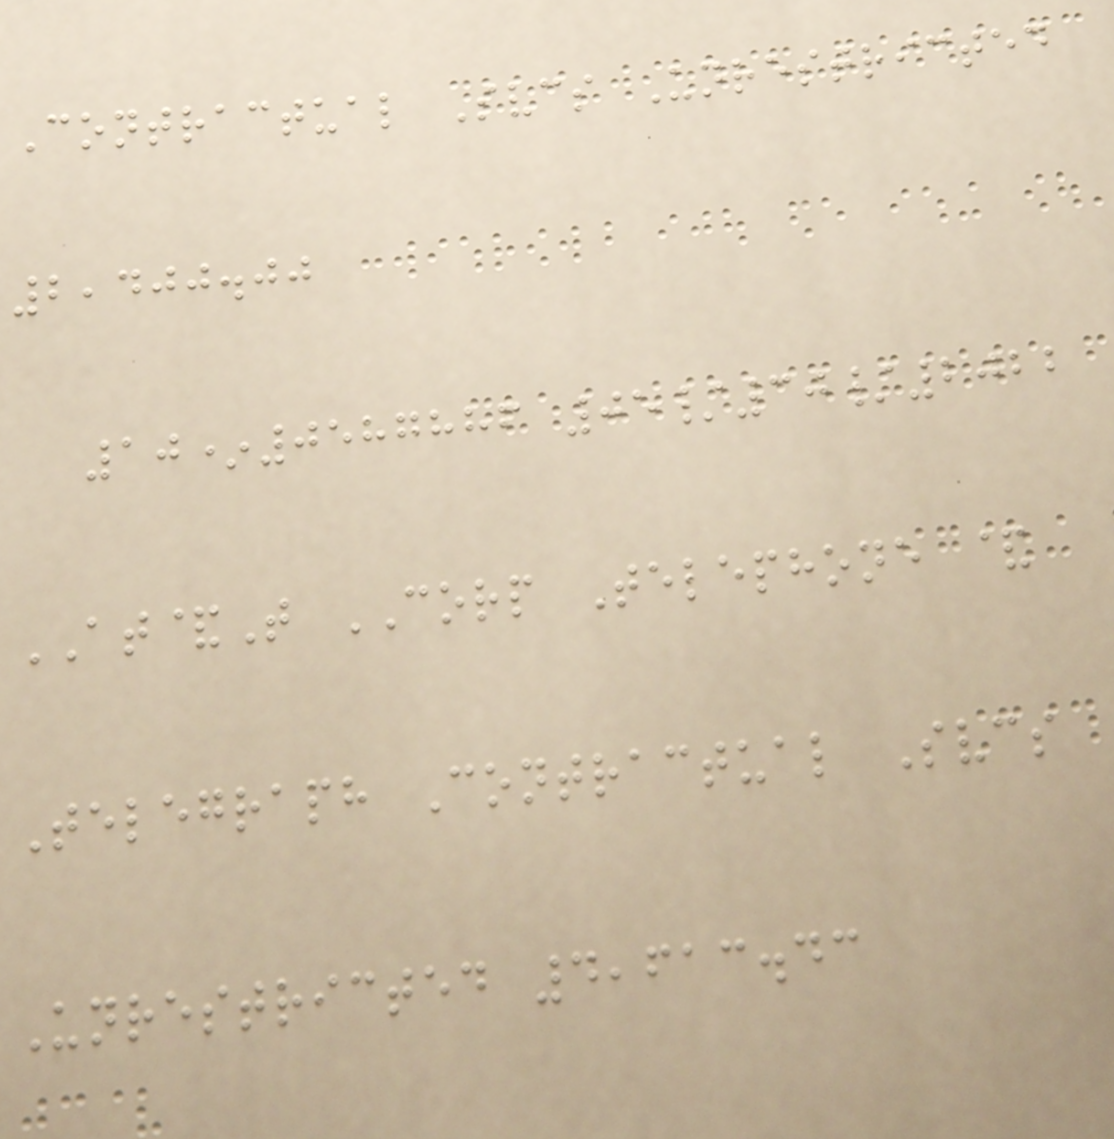Contractual Svcs Unrestricted
2,400.00
10*0587886 05/30/2022
AT&T CORP Telephone &
Telegraph Contractual Svcs
Unrestricted 4,613.43
